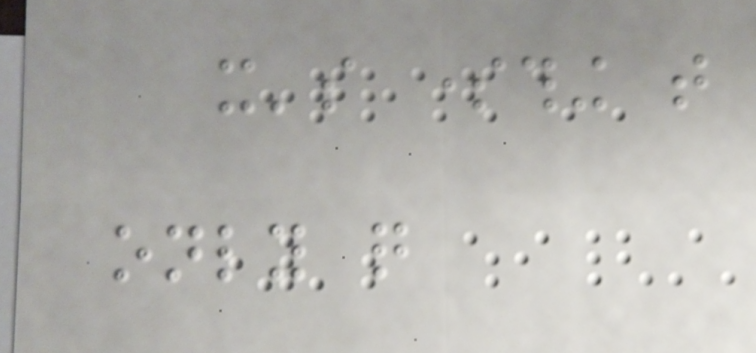it's something that
only quite
